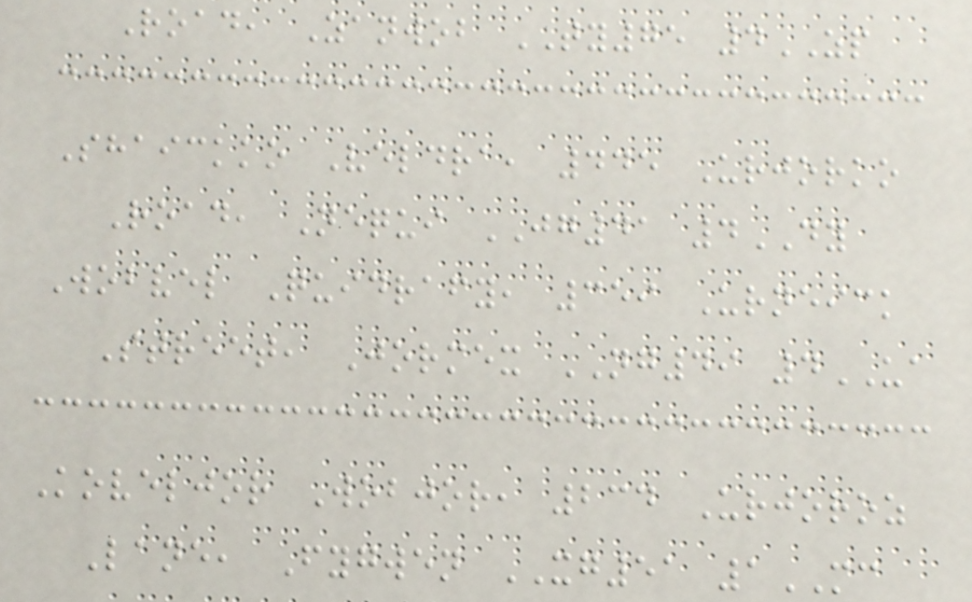Road, Zanwob TY75 4ZP
Shaickko Veldra, 445 Urjorko
Road, Nequi JG41 4DY
Wobvel Quidrafy, 359 Urneick
Street, Jormex NG49 4UA
Koveljor Wobjor, 234 Urjoroz
Lane, Fygwen XG51 1MC
